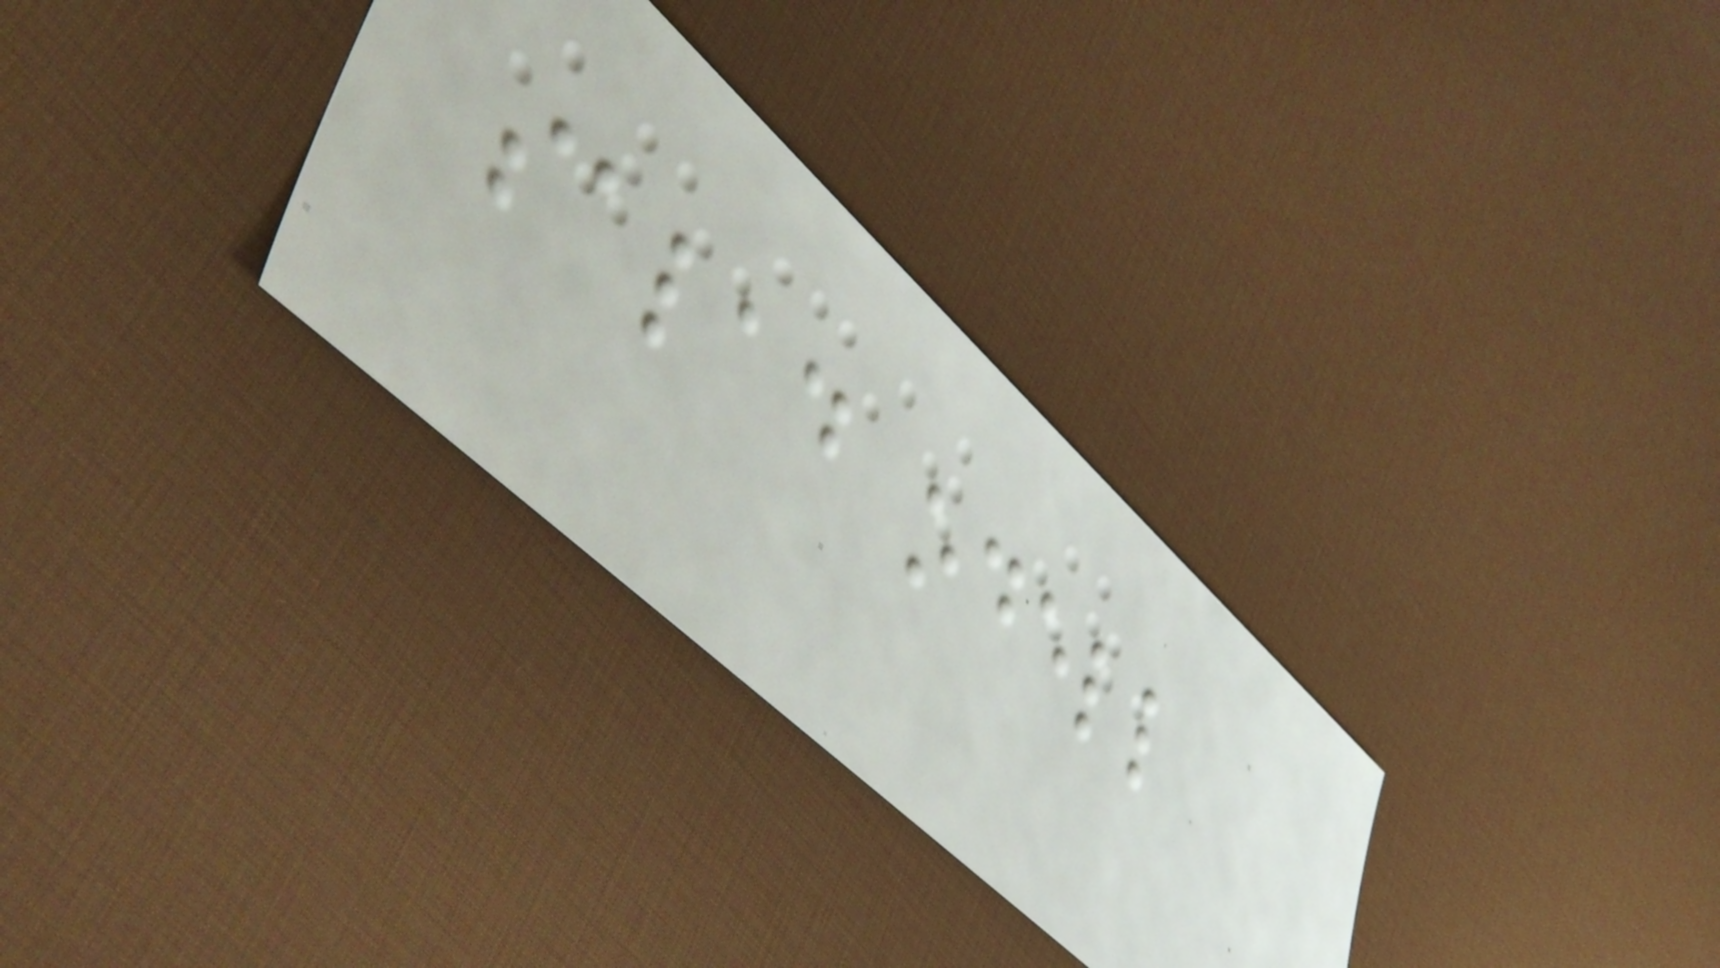salad odell
